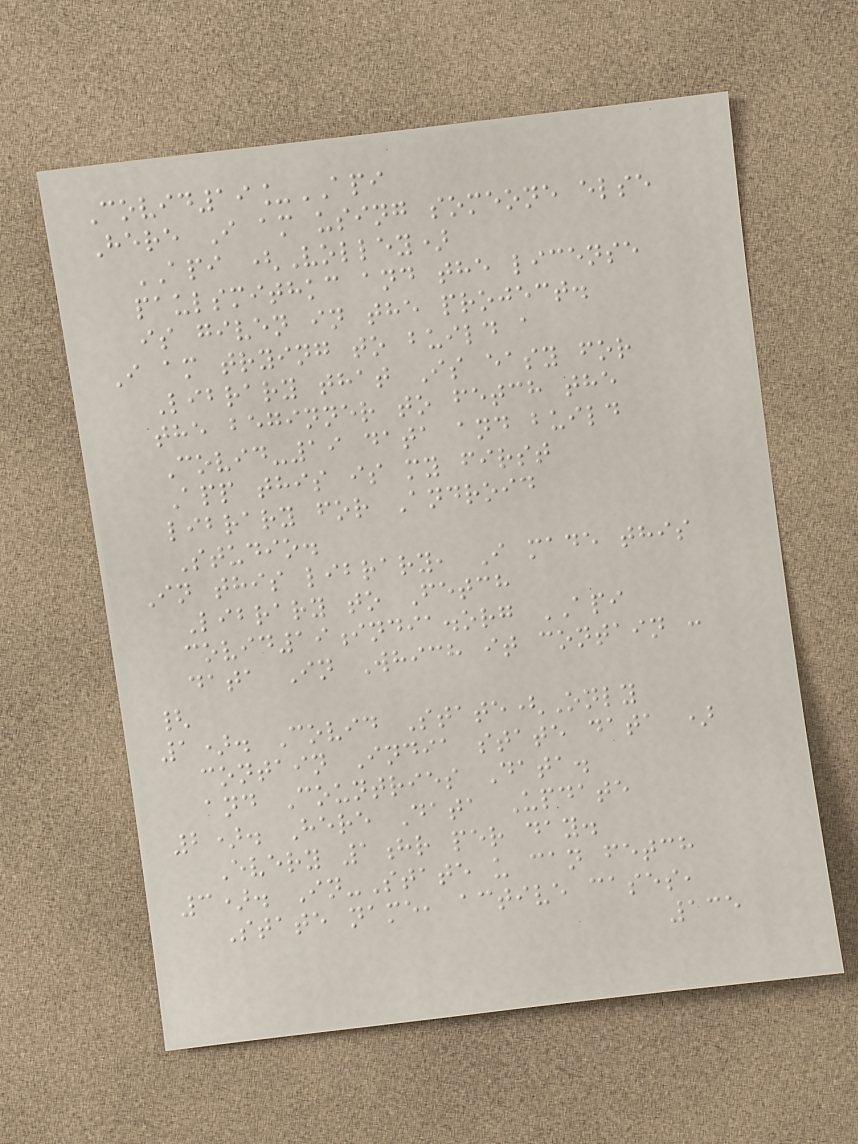Covid19_API
Here I am using someone else
API (Volley)
paulsmithkc and the license
is given in the project.
I am trying to build a
Library that Is easy for
the beginner to fetch the
Covid-19 data and build
App this is my first
library for Android
Studio.
In this library, I made this
Library to Fetch
covid19india.org API
data In Which it contain :
{
1). Covid State(Only
contain India state data )
and Countries Data.
2). Here Data Update
Every 1hr per day.
3). In-State u can fetch
State name, active cases,
135
